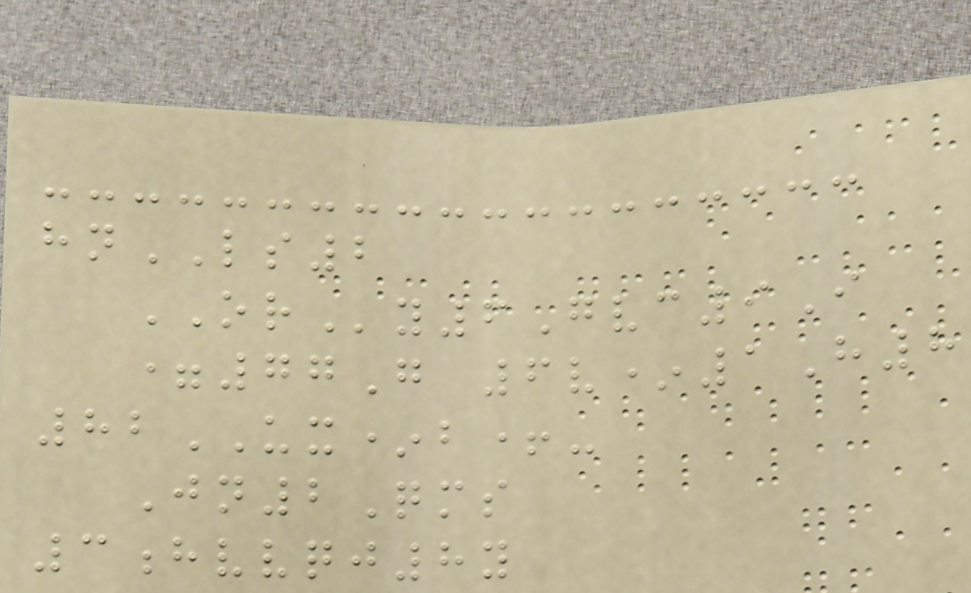hnLS2
ORy6Gvc9I
=77G 6v*1H8
82UX*b+-
Jn2Qms
3hvvqj8y
